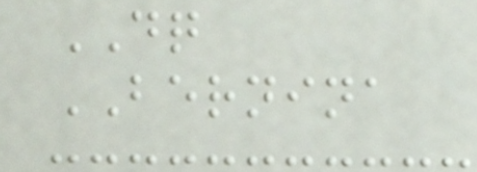DQ
BERNINA
